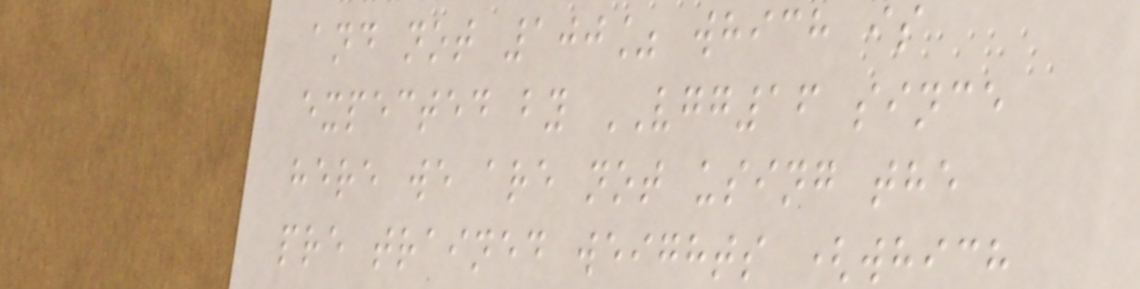and not 100% which is
expected by VGG16 since
here we are not using the
pre trained weights (which
